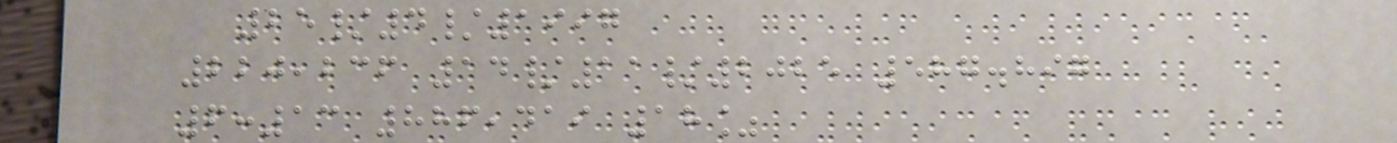25/4/1997
220,236 14/11/2025 587.897
6:13 886,419 18%
